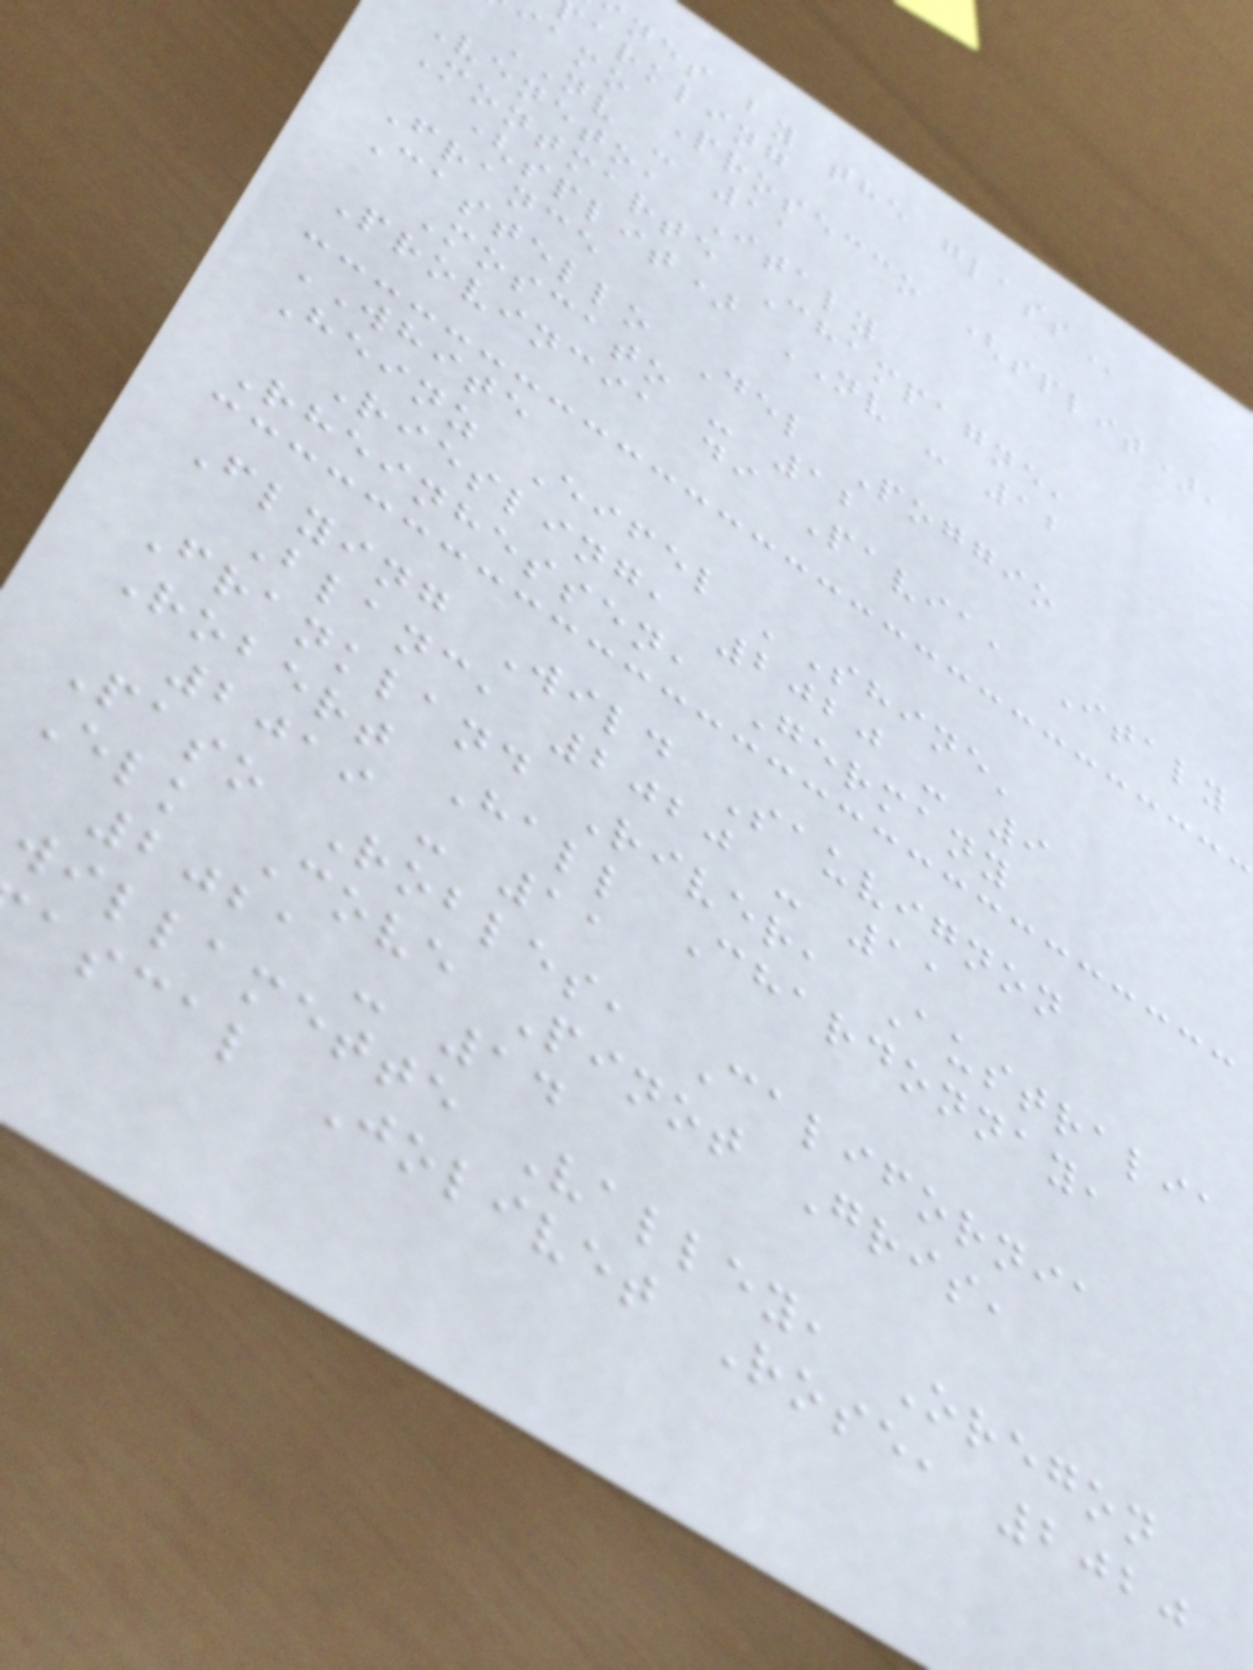nes by the
arkling
iamo Prosecco (split),
NV - 11
Veneto, Italy
Montmarte Champagne,
(split) NV - 12
France
Castello Del Poggio
Moscato - 12
Provincia di Pavia, Italy
WHITE
Heinz Eifel 'Shine'
Riesling, 2020 - 9
Rheinhessen, Germany
Flying Wild Sauvignon
Blanc, 2020 - 11
Frankland River, Australia
Robert Hall Chardonnay,
2019 - 11
Paso Robles, California
Elk Cove Pinot Gris,
2021 - 14
willamette Valley, Oregon
ascal Jolivet Rose, 2020
